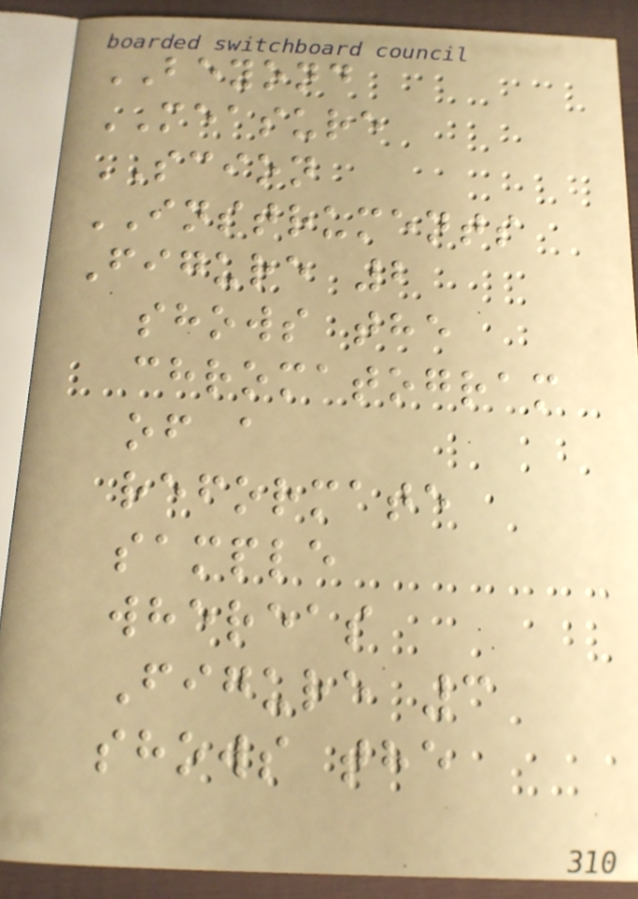BEYOND
MEASURE
SCION
INSTRUMENTS
Figure 2
shows the
chromatogram
of a
reformate
sample
whereas
Figure 3
shows the
